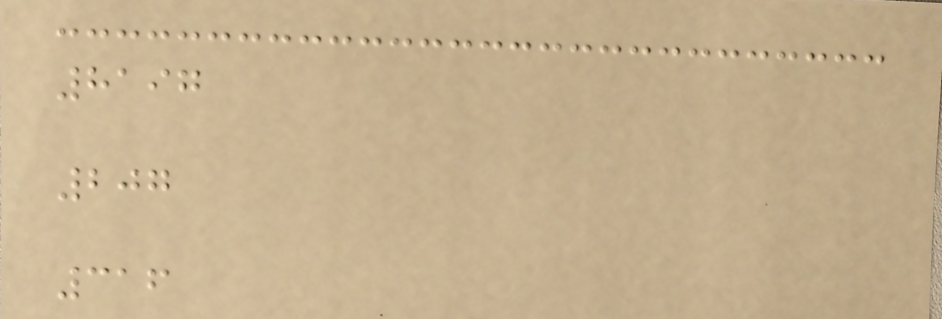8197
207
316
